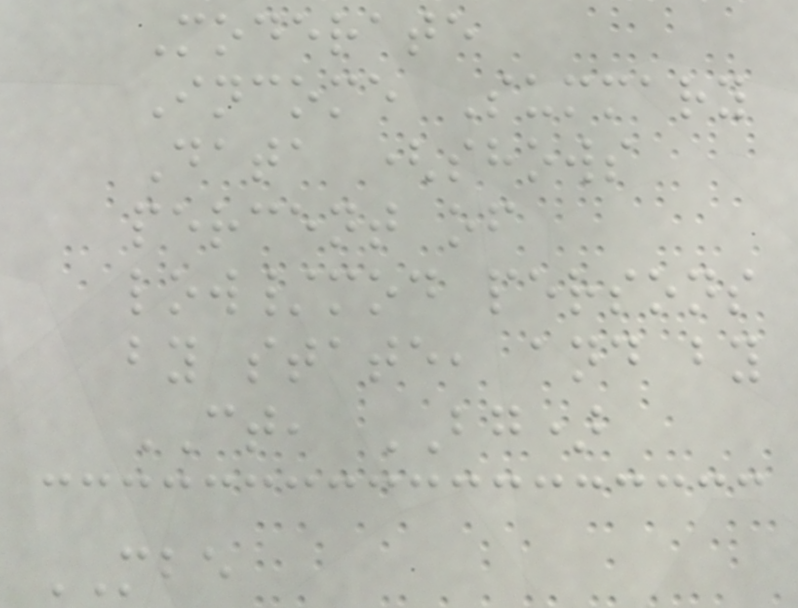Moderate
Income Summary
Data (shows
percent of
low/mod persons
by state, and by
CT, BG)
MBE
